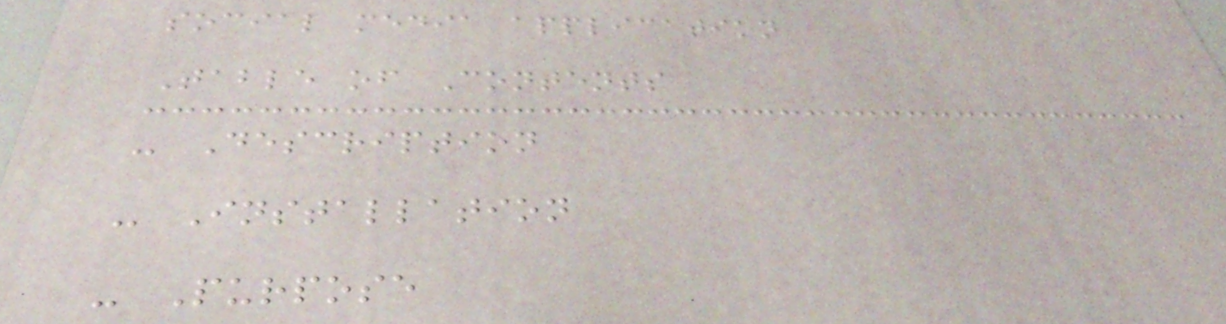social media application
Table of Contents
- Description
- Installation
- Purpose
